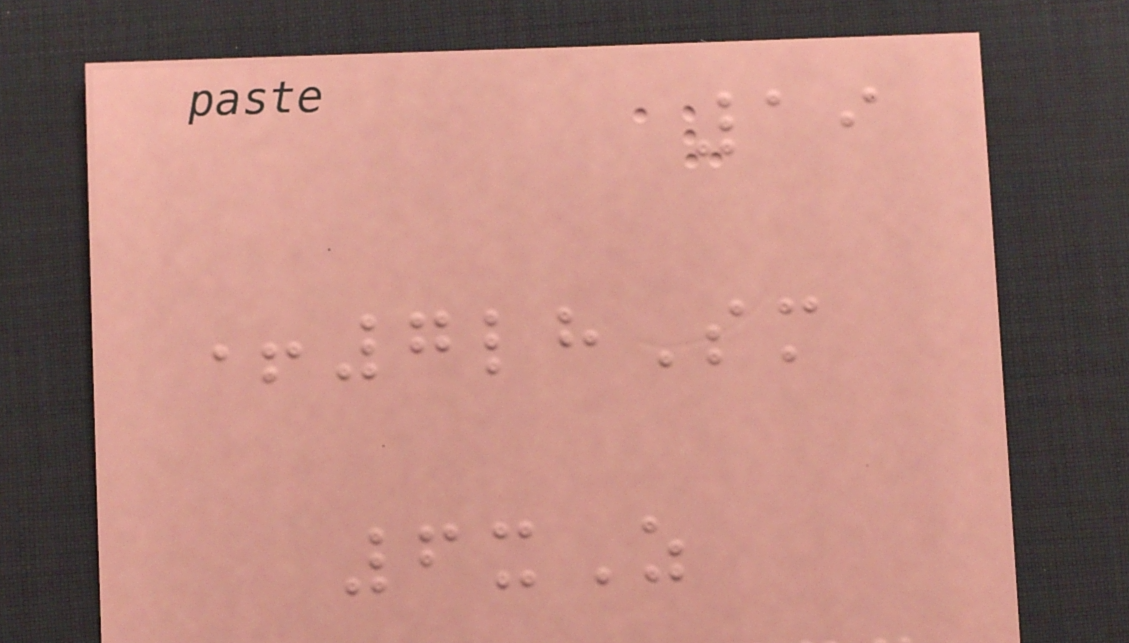19
+7lhSm
6xZ
